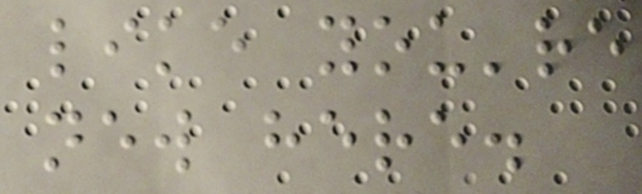like you're
new here.
